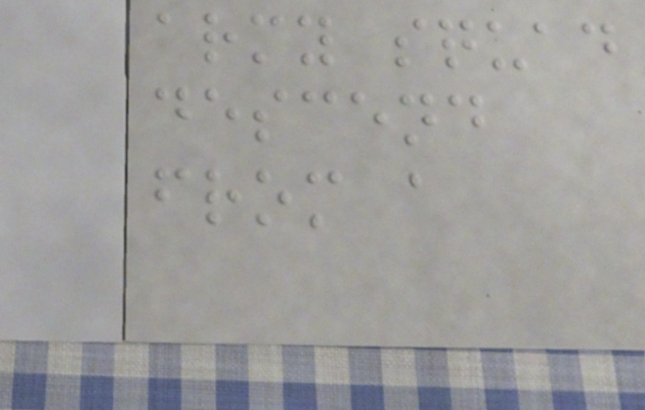army squad
descend
from a
